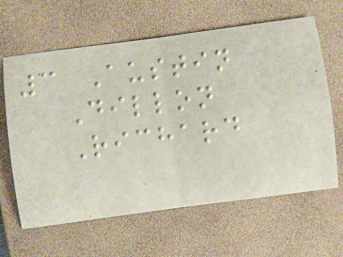3 Austin
Dillon
Richard
